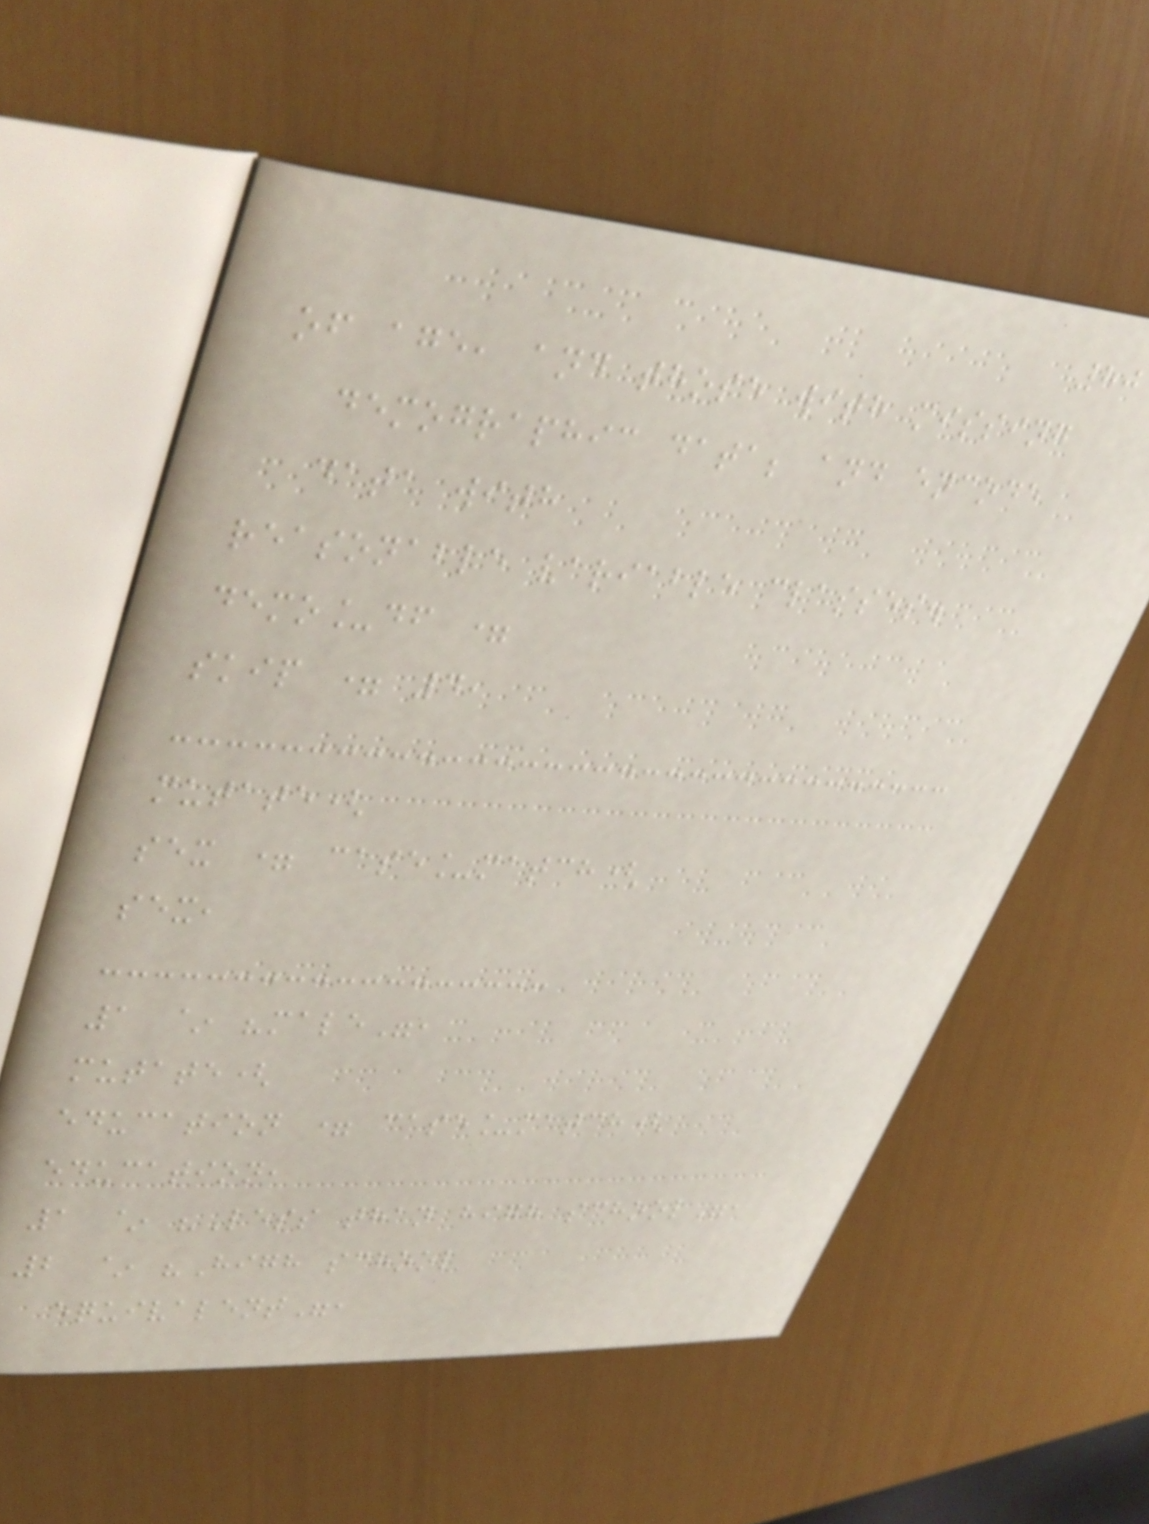80
of age, and those with missing
demographic data; and encode
data with
reasonable variable classes.
demo_df =
skip = 4,
mutate(
sex = case_match(
sex,
1 ~ "male",
mutate(
education = case_match(
education,
1 ~ "Less than high school",
2 ~ "High school
equivalent",
